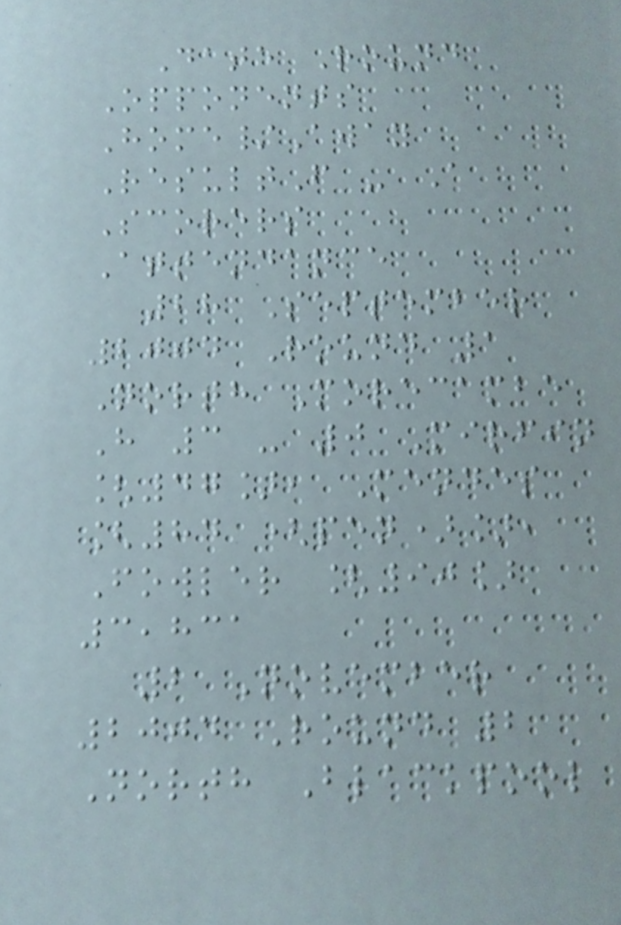Date Round
Opponents
Home/Away
ResultF - A
Scorers
Attendance
28 September
2004 Round 1
North Morecambe
H 3 - 0 Mirfin
[47], Mendes
[84 (pen)],
Fowler [90]
3,831
2 November
2004 Round 2
North Blackpool
